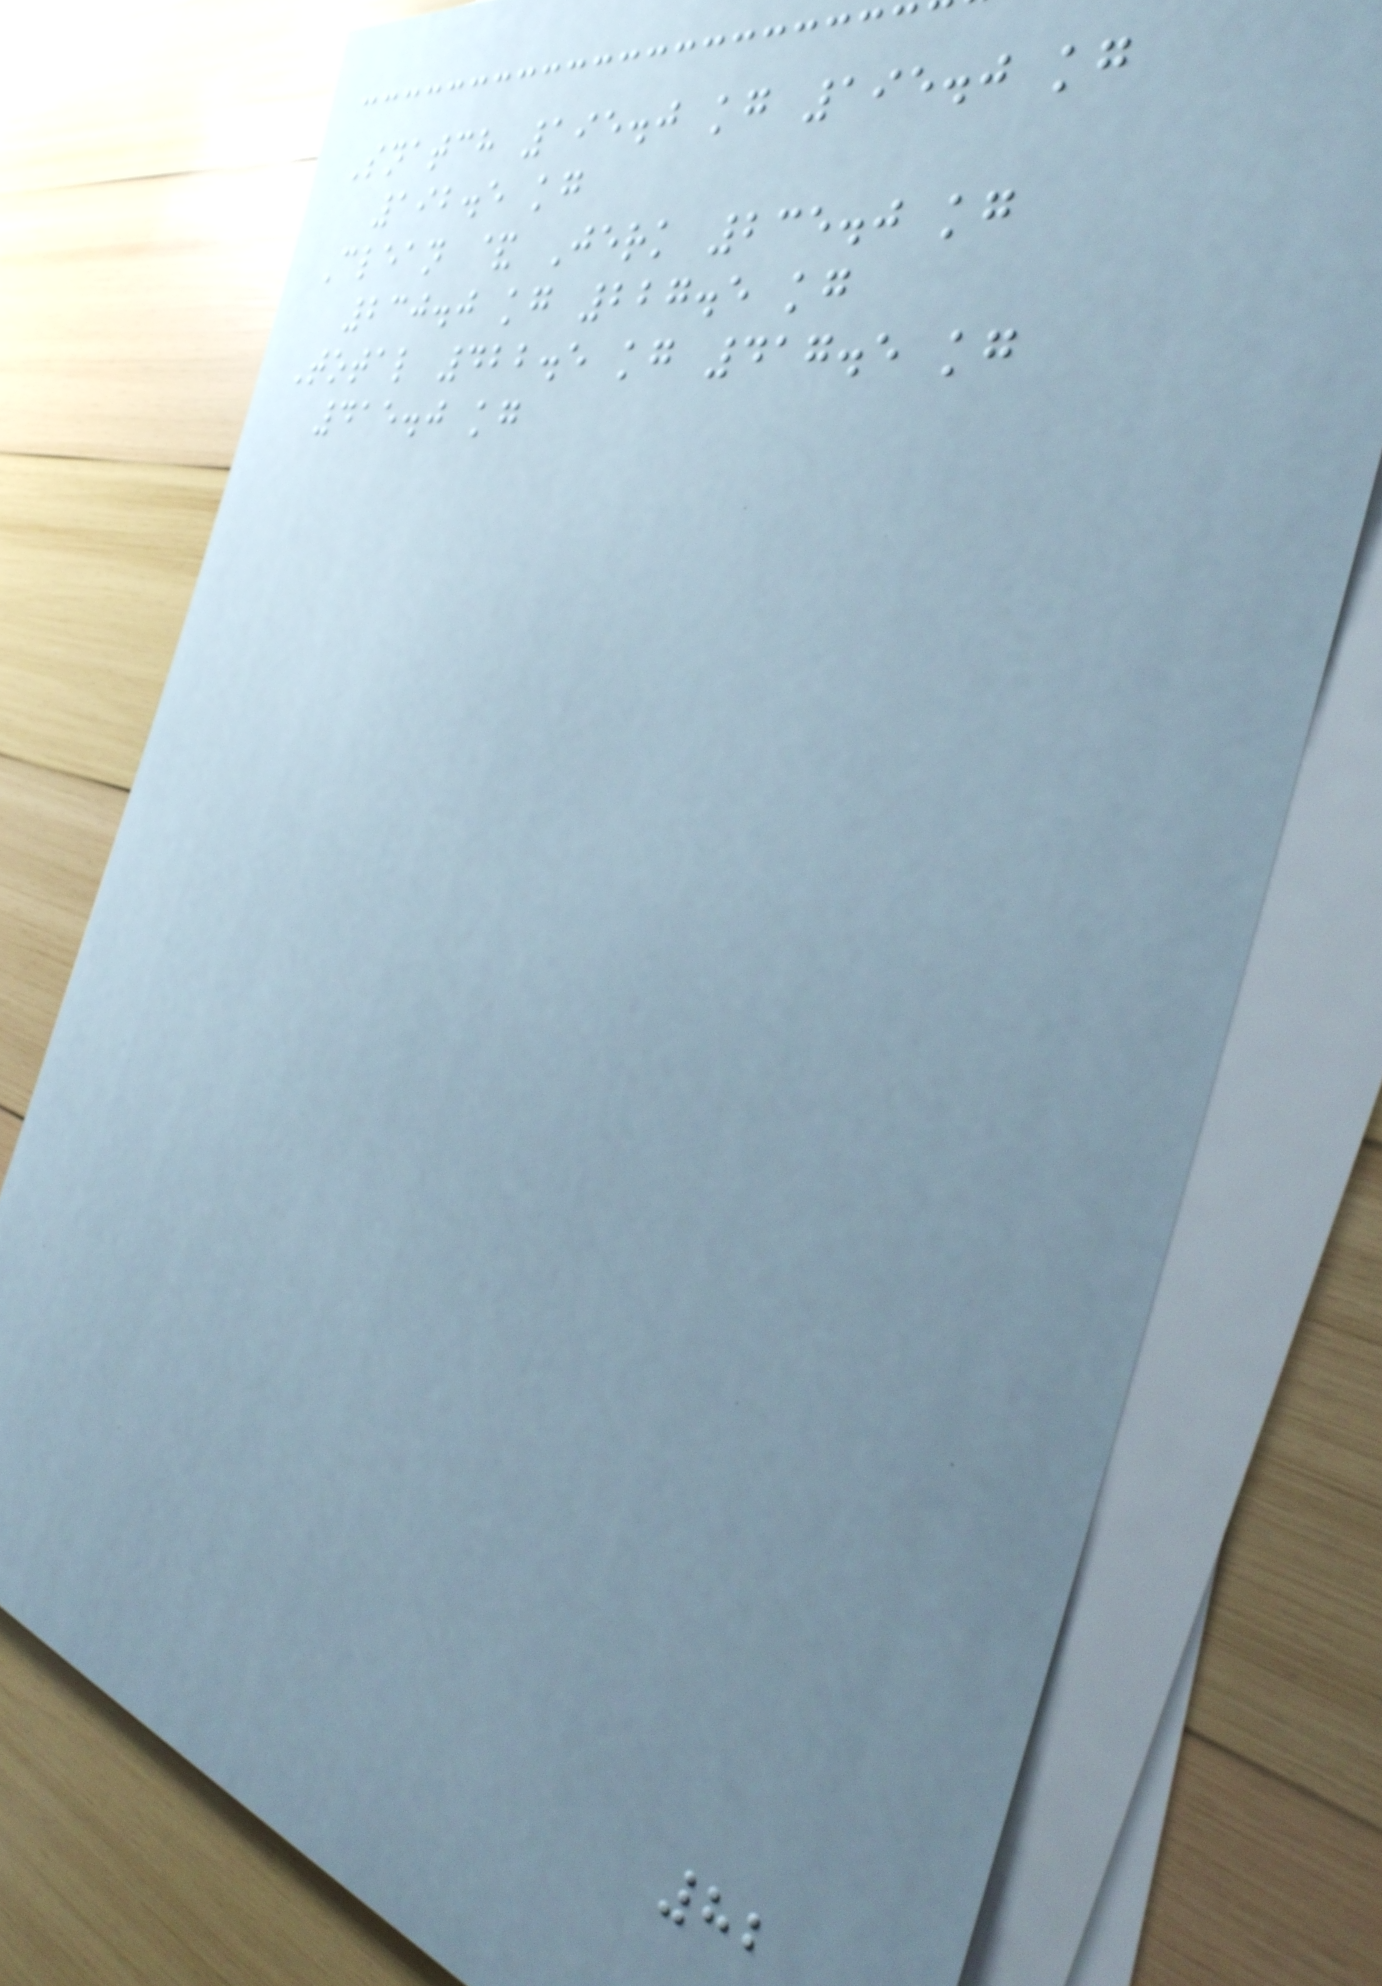Snatch 195.0 kg 195.0 kg
192.5 kg
Clean & Jerk 235.0 kg
230.0 kg 227.5 kg
Total 422.5 kg 417.5 kg
415.0 kg
82
